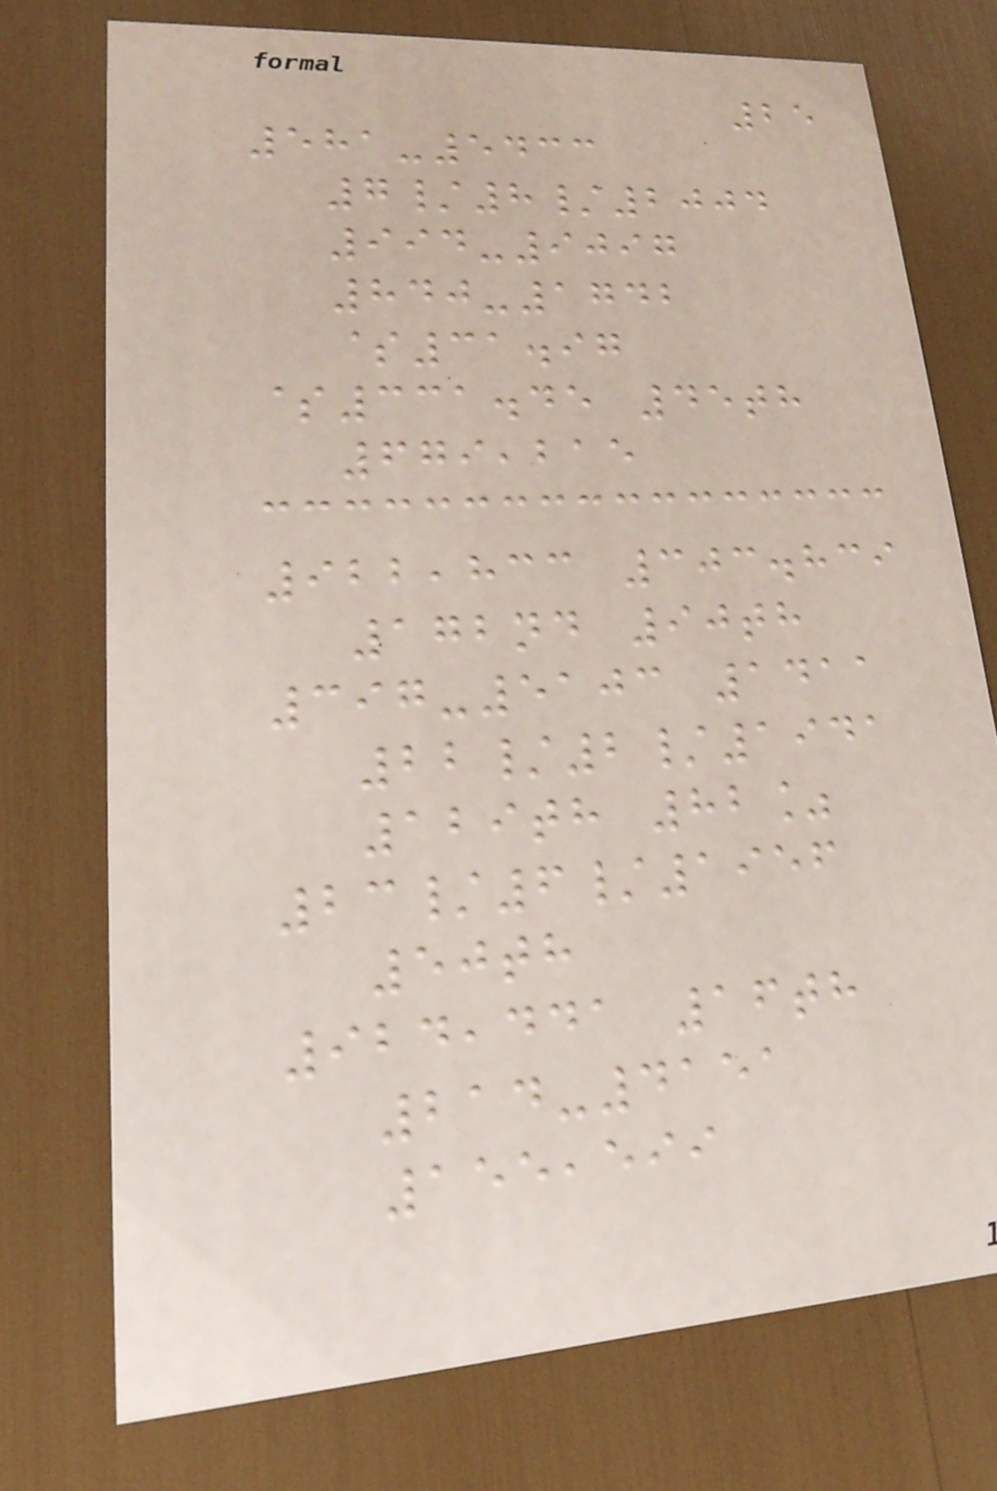25
581-5433
7/8/2004
994-9097
840-1742
$31.97
$331.45 45th
679,215
922,833 303.839
172nd 90th
397-5103 1411
22/2/1941
129th 82%
23/6/1956
50th
924,441 16th
214-4151
155,599
